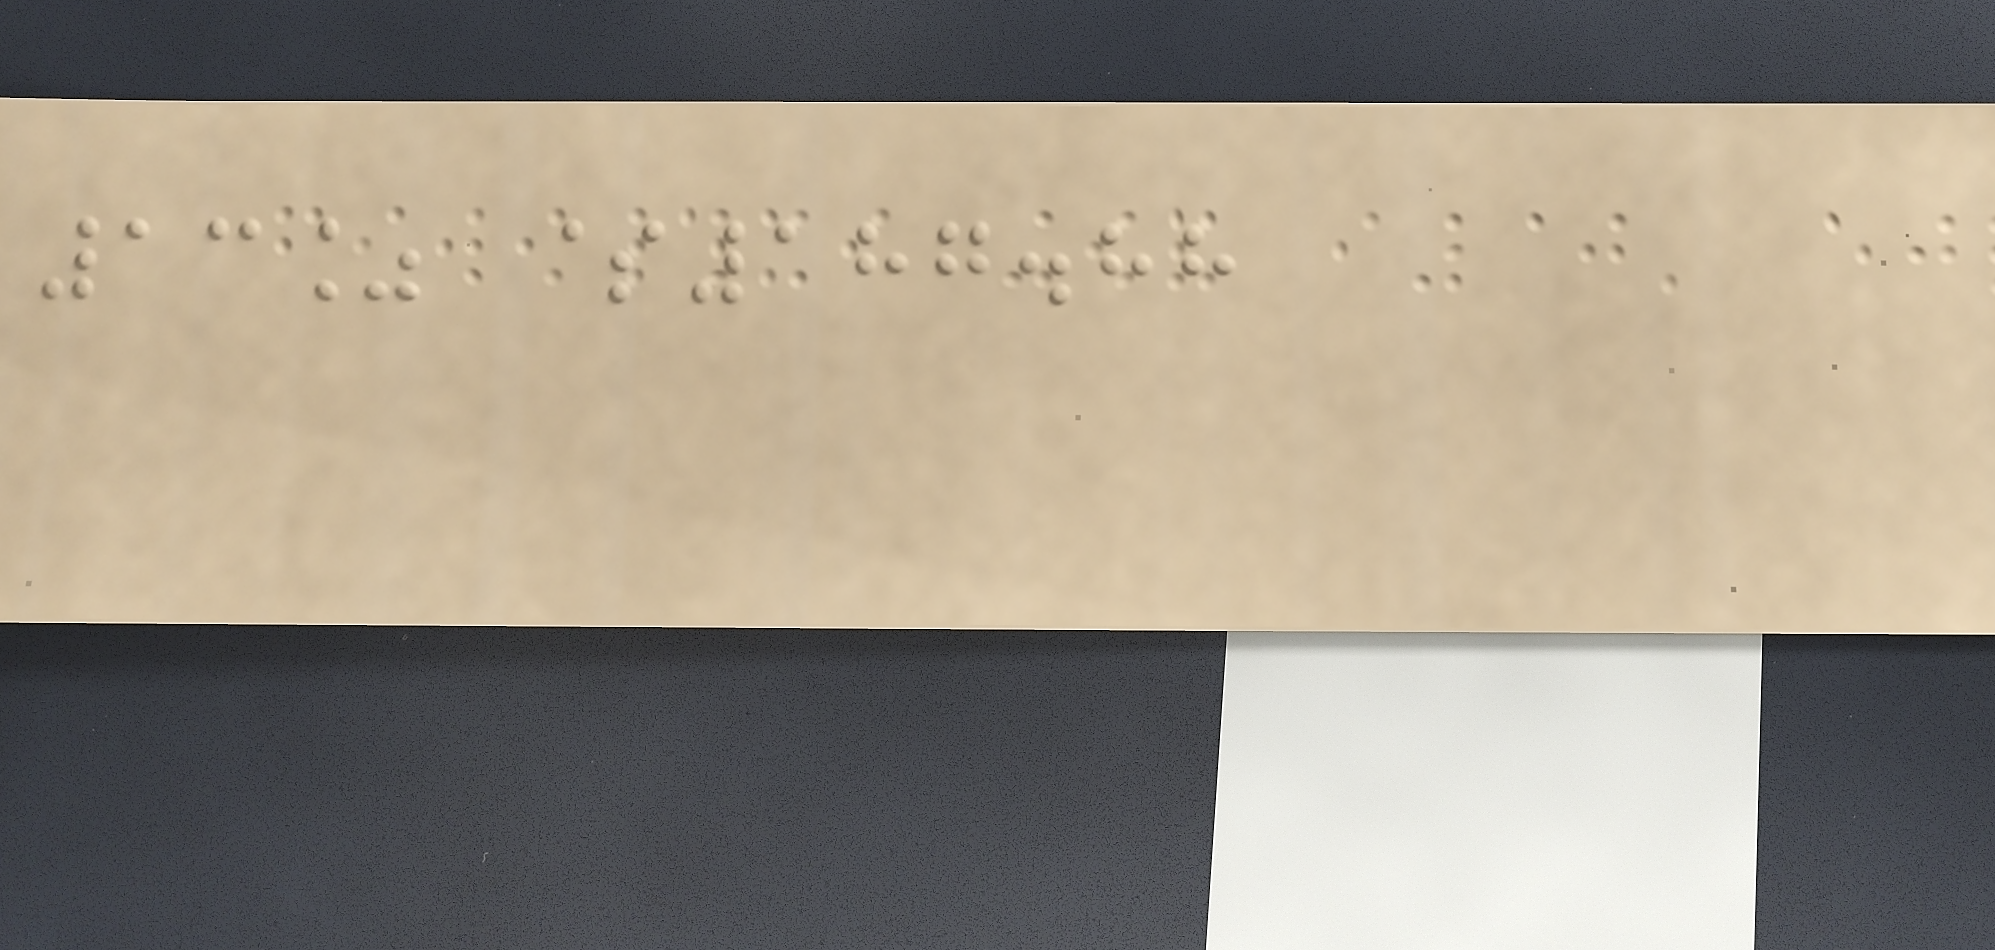13% $187.88
